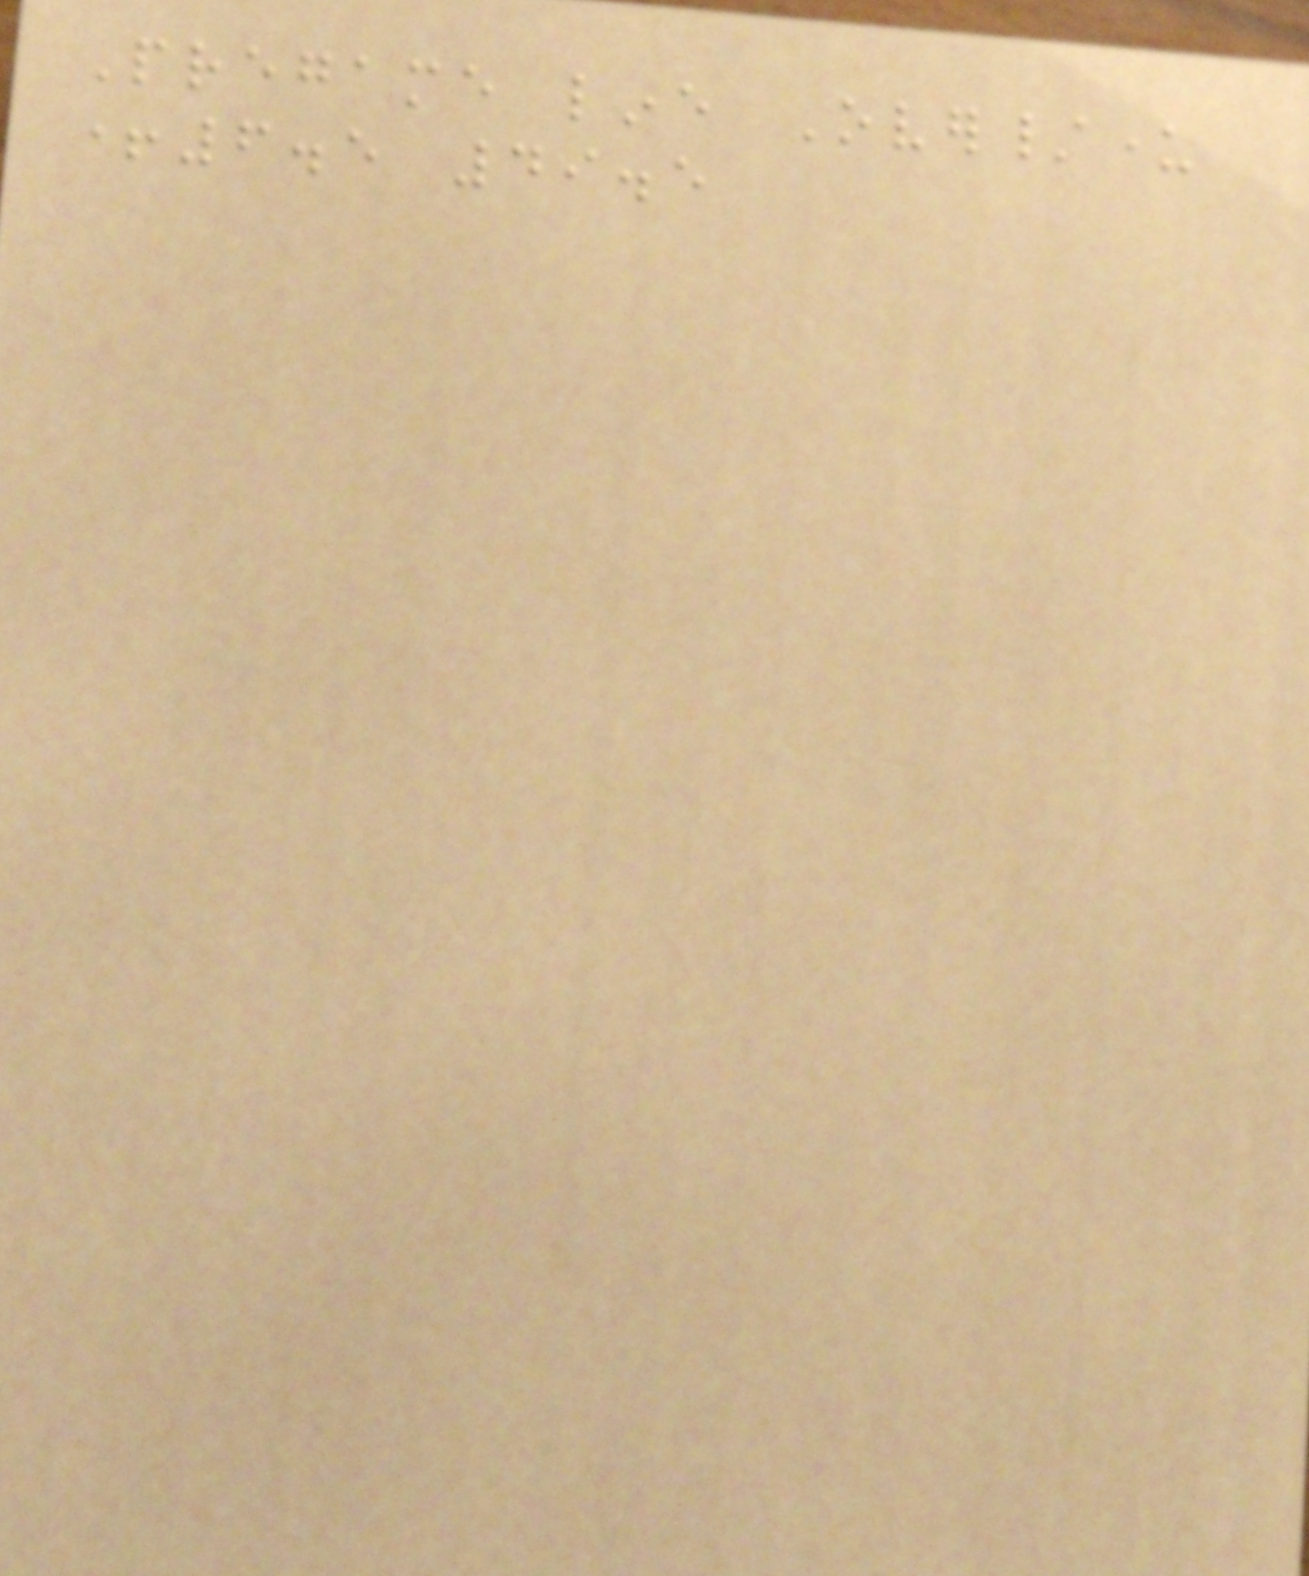Pregame line Over/under
+6.5 49.5
